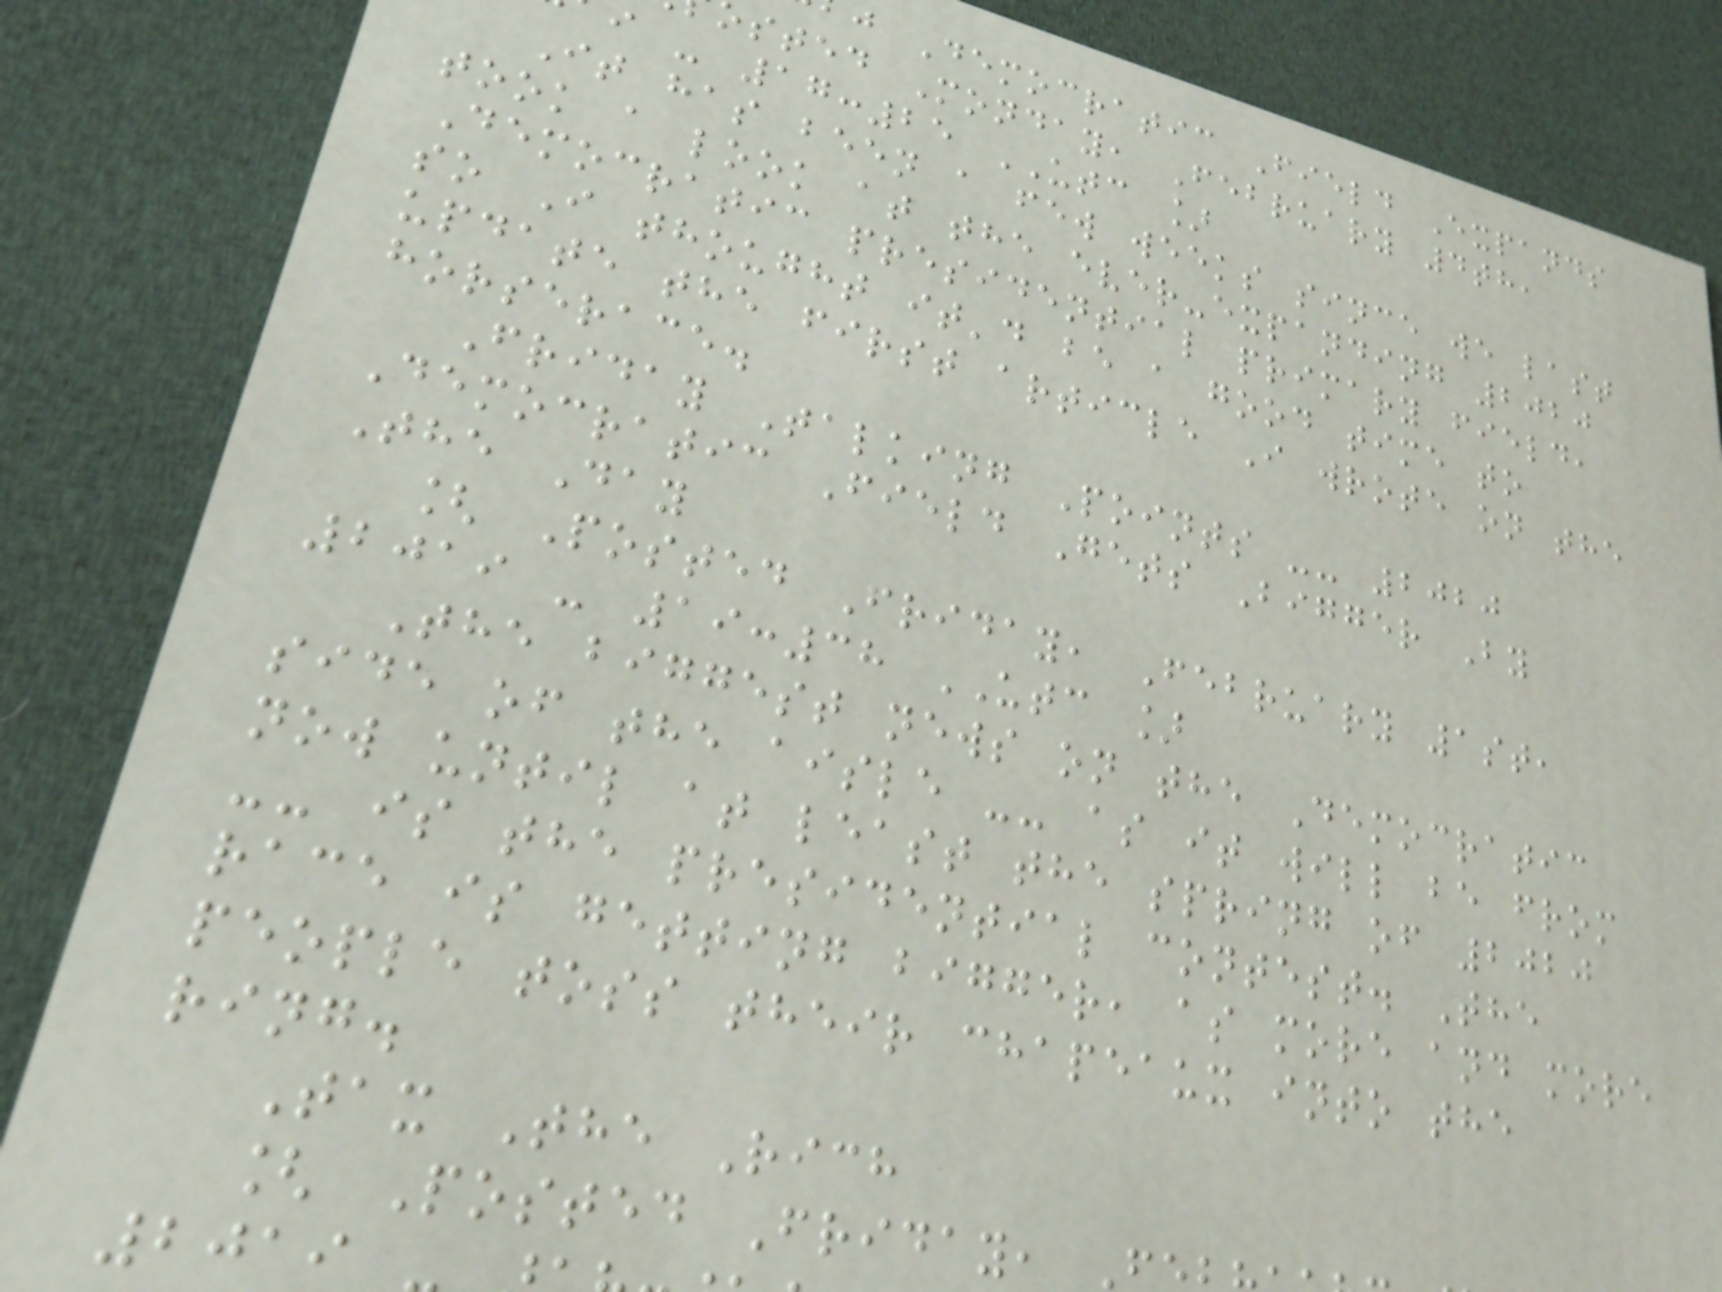j Democratic Field Expands
sted Monday, February 4th,
i - 17:25 UTC ]
It has been a few weeks since we last
took a look at the ever-expanding 2020
Democratic presidential primary field,
so I thought it'd be a good time to
update the first article I wrote on the
horserace.
Friday Talking Points -- 2020
Democratic Field Gets Bigger By
The Day
[ Posted Friday, February 1st,
2019 - 19:38 UTC ]
The biggest news on the Democratic
side of the aisle -- as it will be from
now until at least the spring of 2020
-- is the presidential contest. The
race is getting bigger, as more and more
people toss their chapeaux into the
ring.
Tax The Rich
[ Posted Friday,
